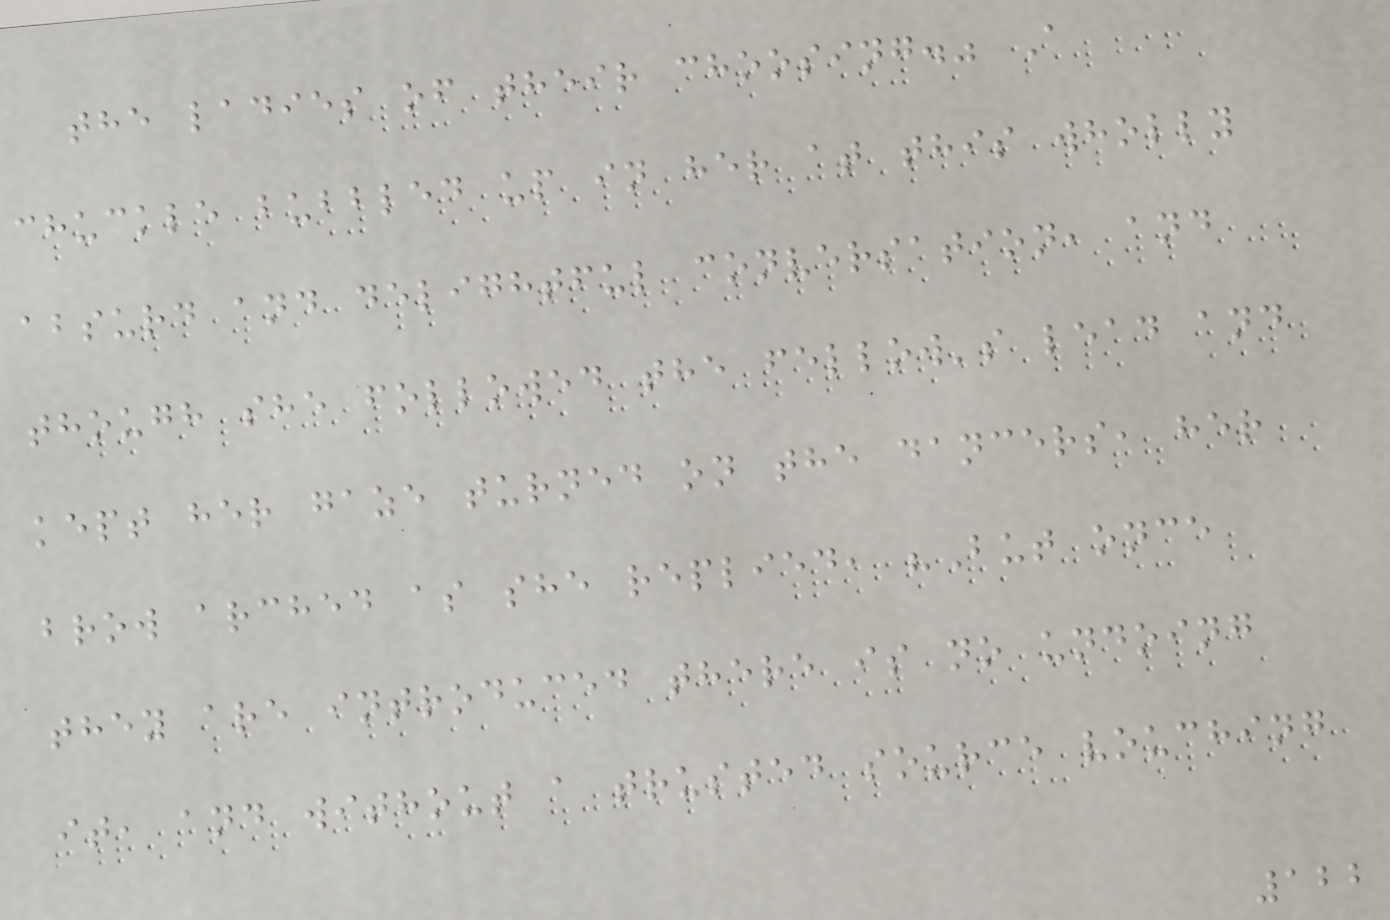the ladies of their choosing." A
chuckle bubbled up in her at this wholly
absurd and delightful conversation, and
though she followed the fellow's lead and
kept her gaze turned on the dancers, her
brow arched as she replied, "But once
they are introduced there is no undoing
it, and without a trusted source vouching
122
